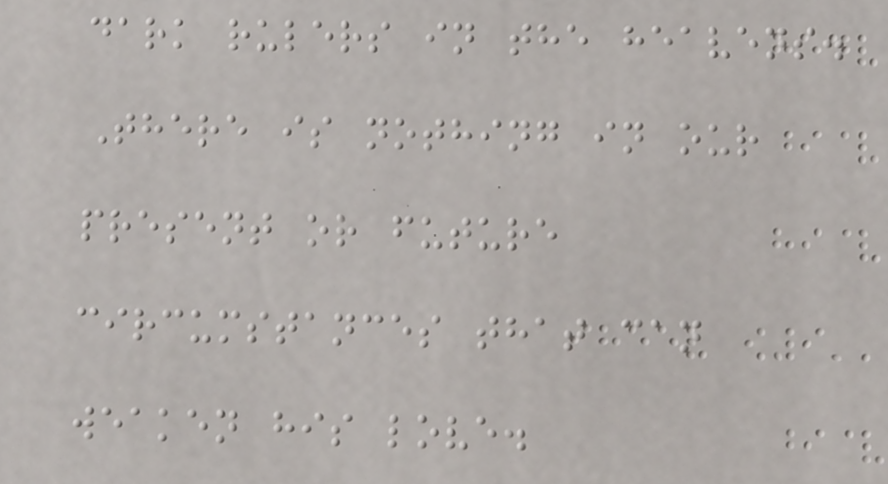dark rulers in the heavens.
There is nothing in our
present or future
circumstances that can
weaken his love.
